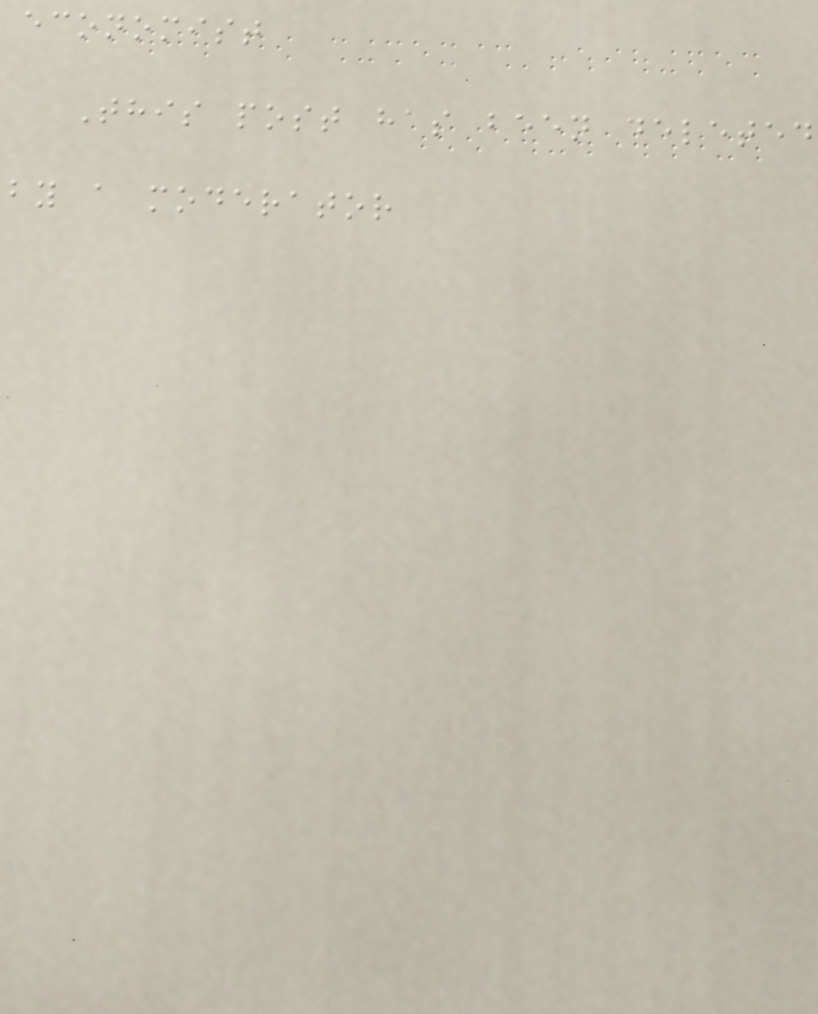economist
This post has been deleted
by a moderator
